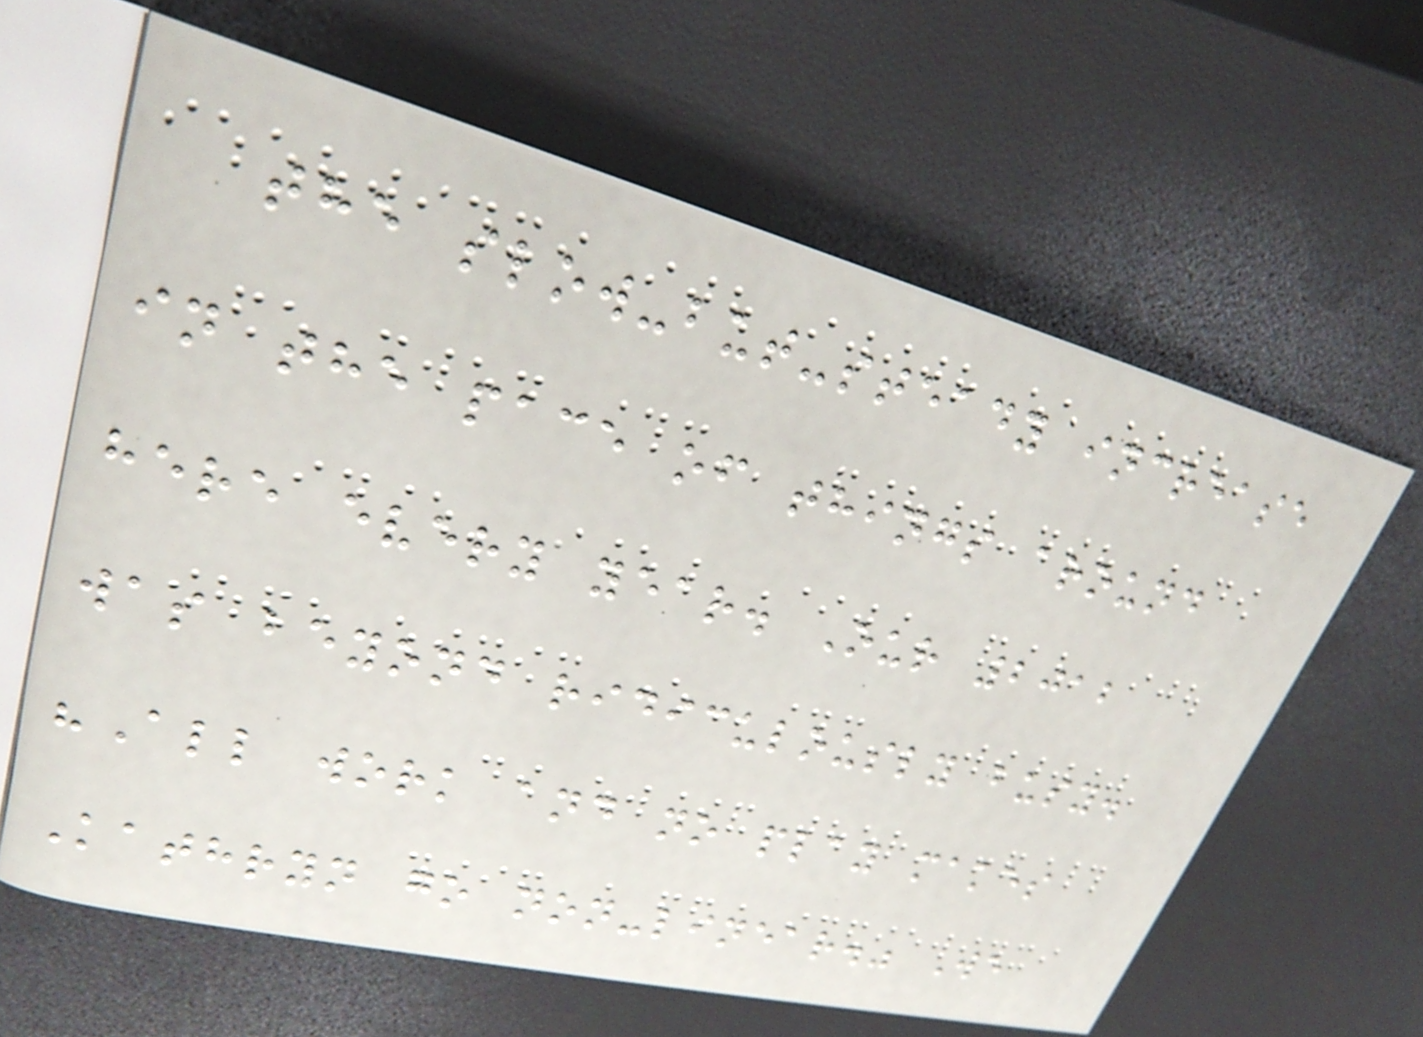the slow-but-steady increase
in the pace of things around
here every year. Our 2012
was beyond ridiculously busy.
"All work and no play makes
Kathryn go non-linear." We
